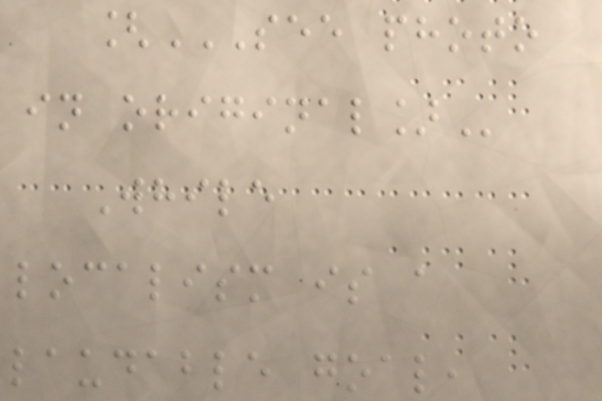[SEE PHOTO
IN ORIGINAL]
While
localism is a
laudable goal,
